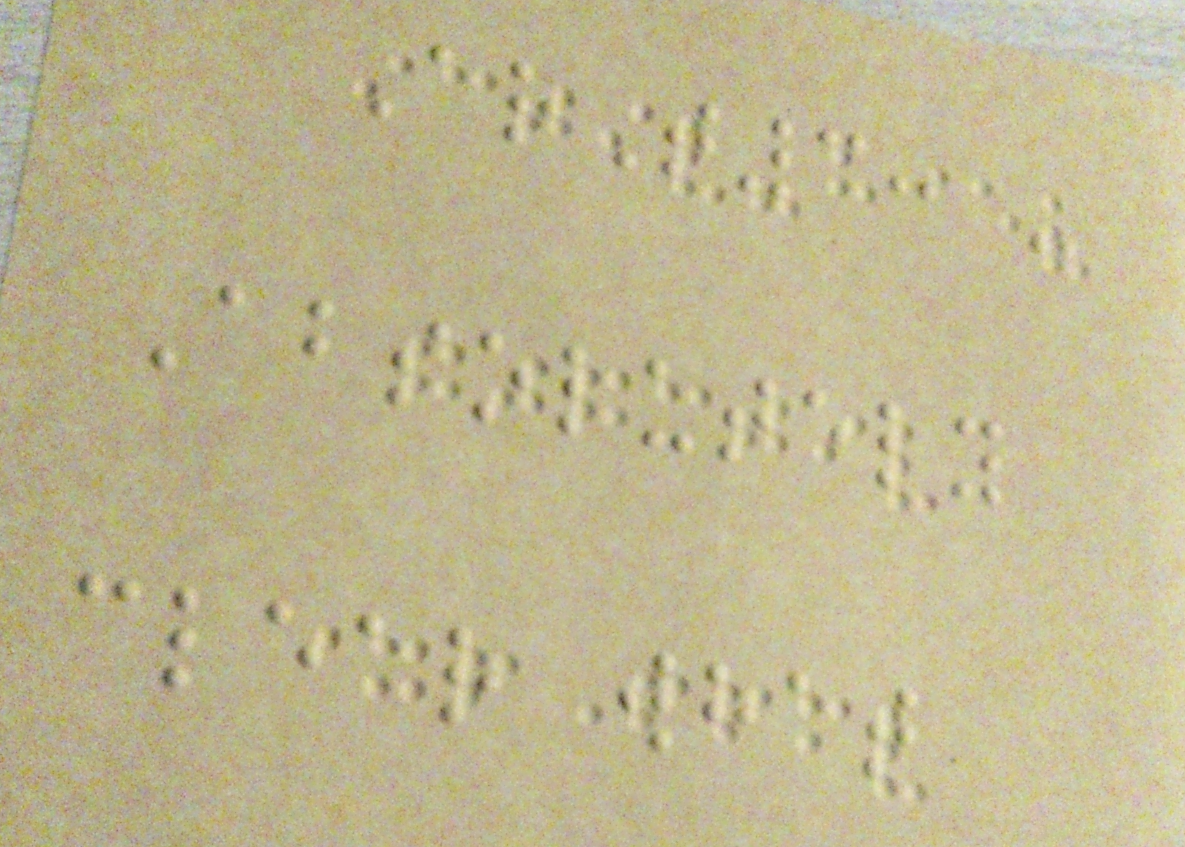ArT3: -
Absolutely
clear what
